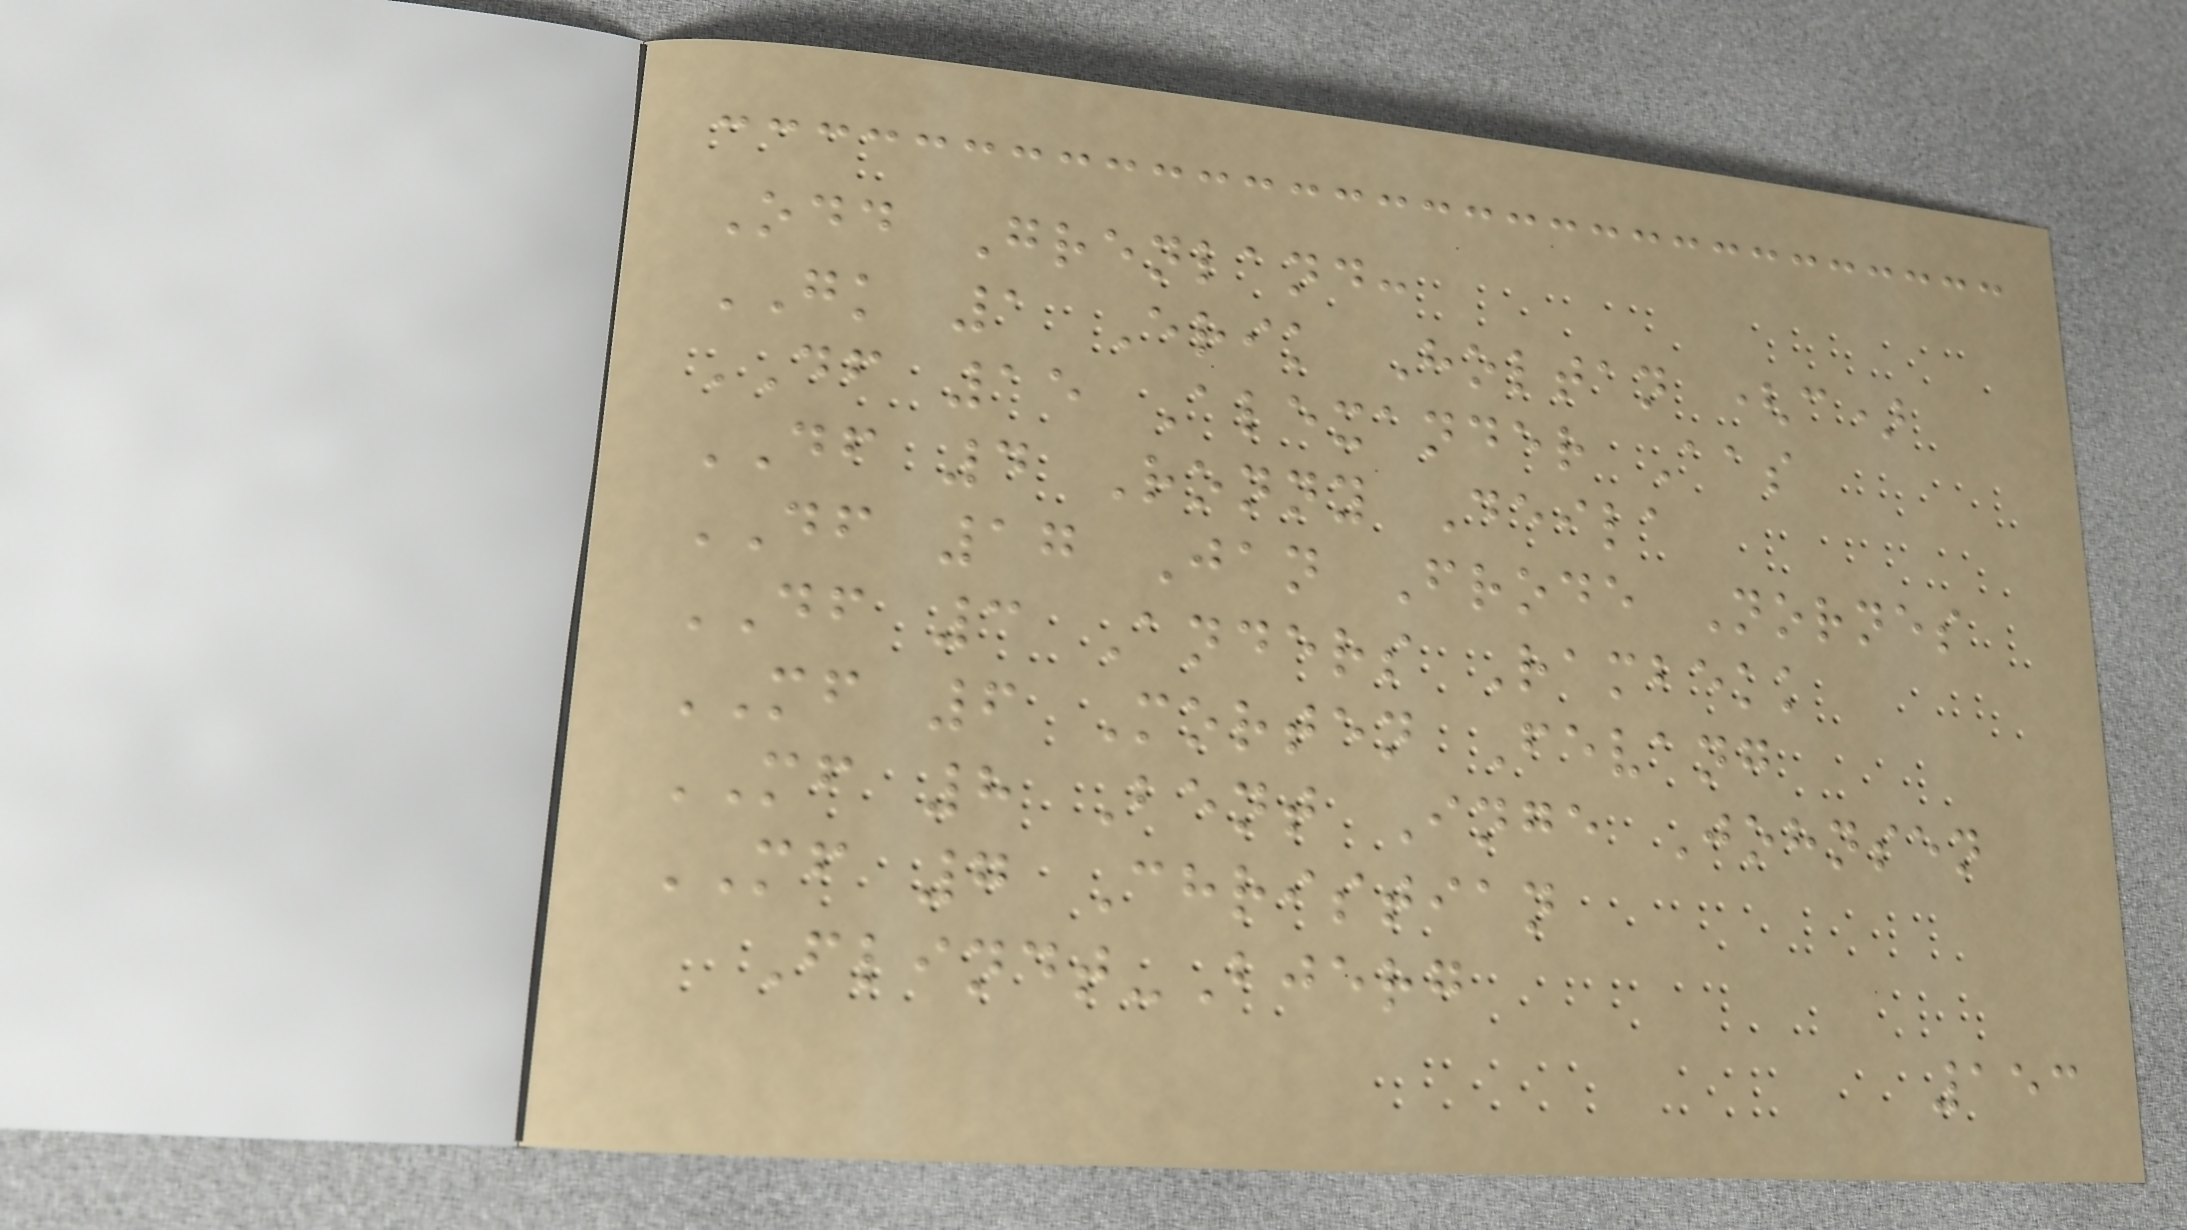Odd Grenland:
GK 1 Erik Holtan (c)
DF 15 Alexander Aas
DF 4 Ronny Deila
DF 17 Jan Frode Nornes
DF 3 Anders Rambekk
MF 6 Morten Fevang
MF 8 Bent Inge Johnsen
MF 7 Christian
Flindt-Bjerg
153
